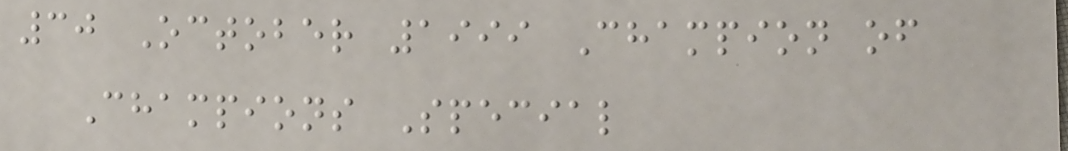30 October 1999 Champion of
Champions Special
